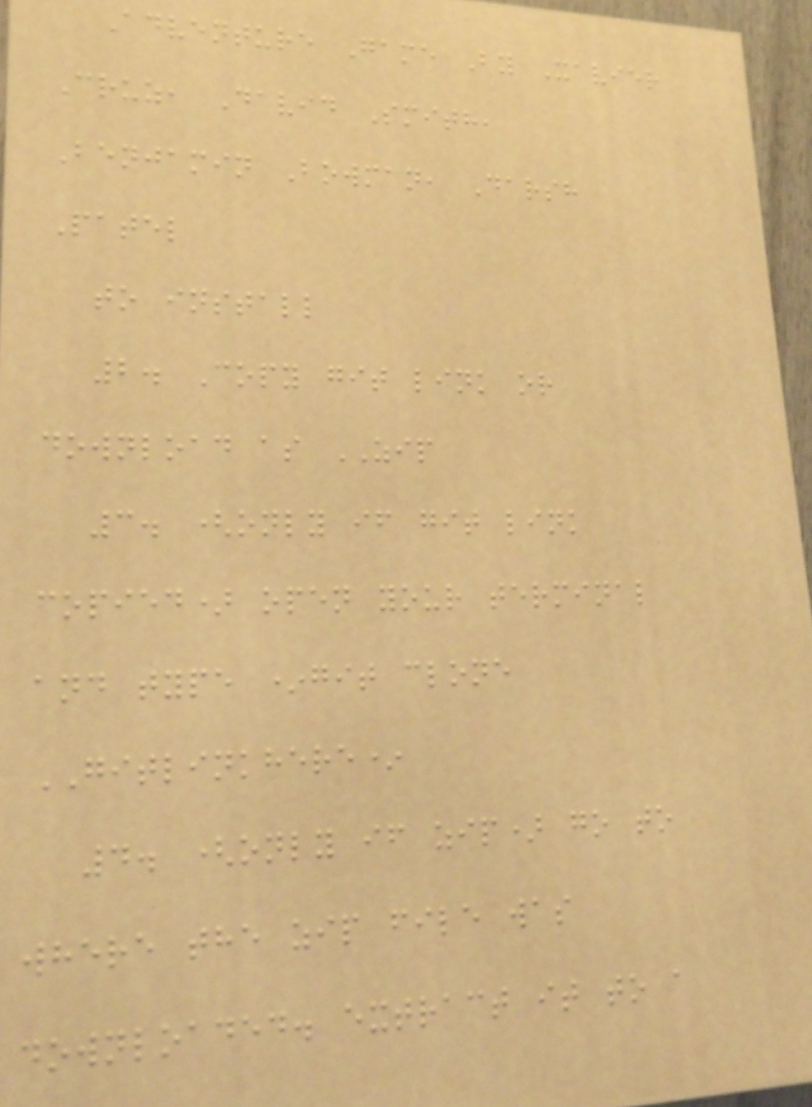Adventure Game By Xavier
Cruz, David Smith,
Benjamin Bowman, Darsh
Patel
to install
2. Copy git link or
download as ZIP
3. (only if git link
copied) open your terminal
and type *git clone
GITLINKHERE*
4. (only if zip) go to
where the zip file was
downloaded. extract it to a
